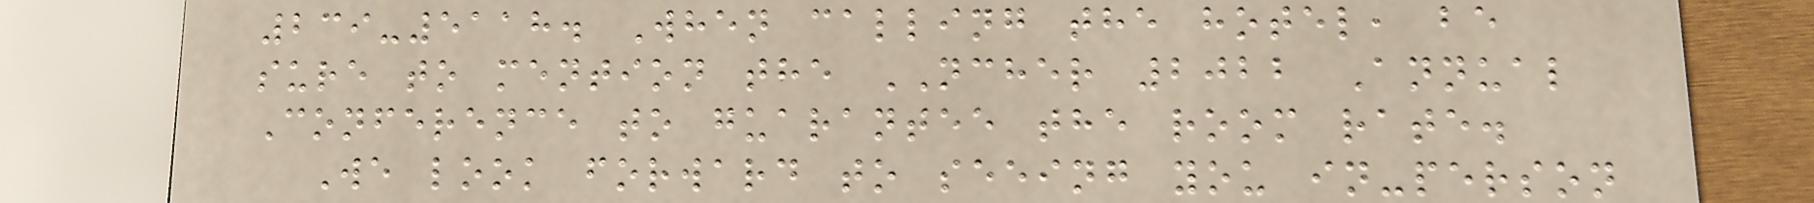239-5118. When calling the hotel, be
sure to mention the NCHER 2022 Annual
Conference to guarantee the room rate.
We look forward to seeing you in-person
